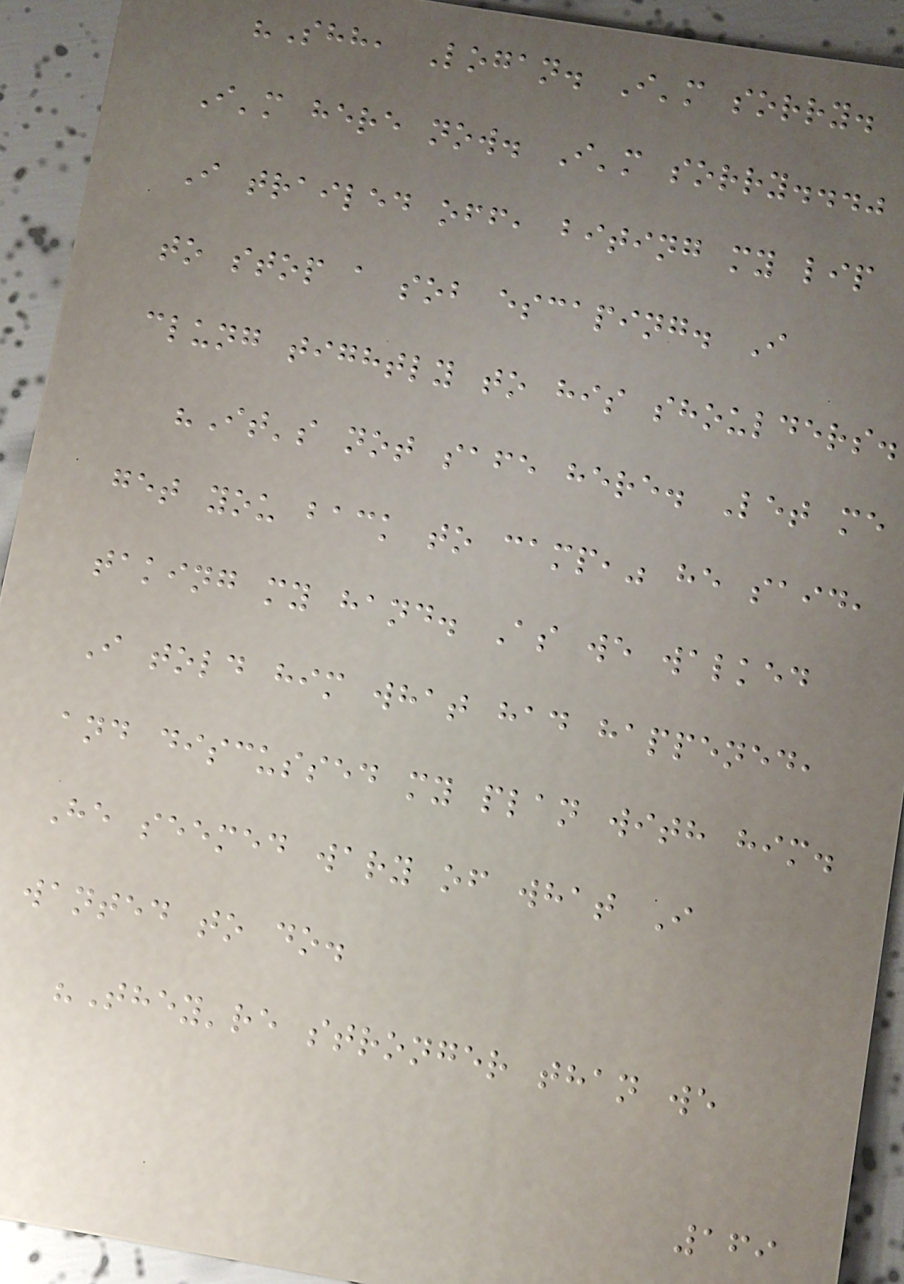"Shh, Logan. I'm sorry.
I'm here now. I'm sorry..."
I trailed off, biting my lip
to stop a sob escaping. I
clung tightly to his shoulders.
"It's not safe here. Let me
get you back to camp," he said,
taking my hand. As we walked
I told him what had happened,
and discussed my plan with him.
He seemed wary of what I
wanted to do.
"They're stronger than we
169
